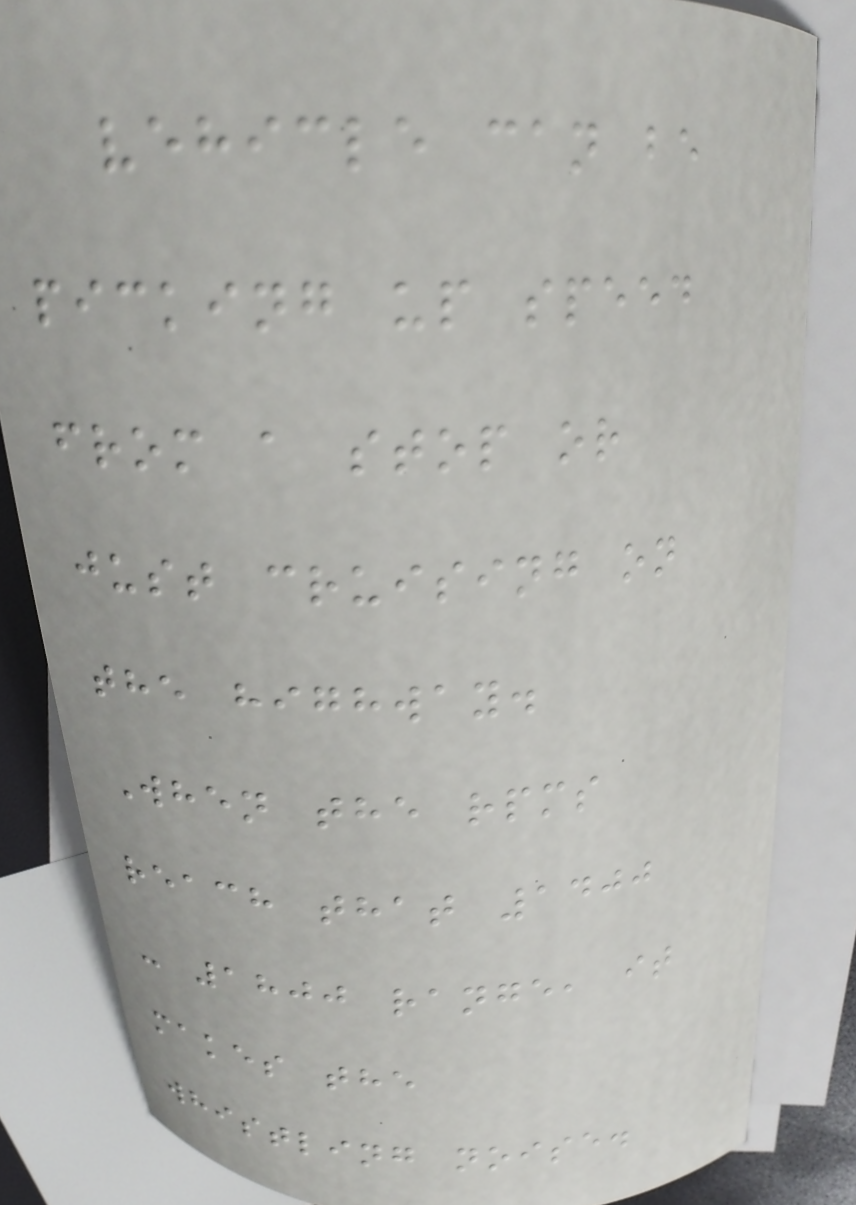vehicle can be
picking up speed
from a stop or
just cruising on
the highway.
When the rpms
reach that 1400
- 1800 range, it
makes the
whistling noise.
